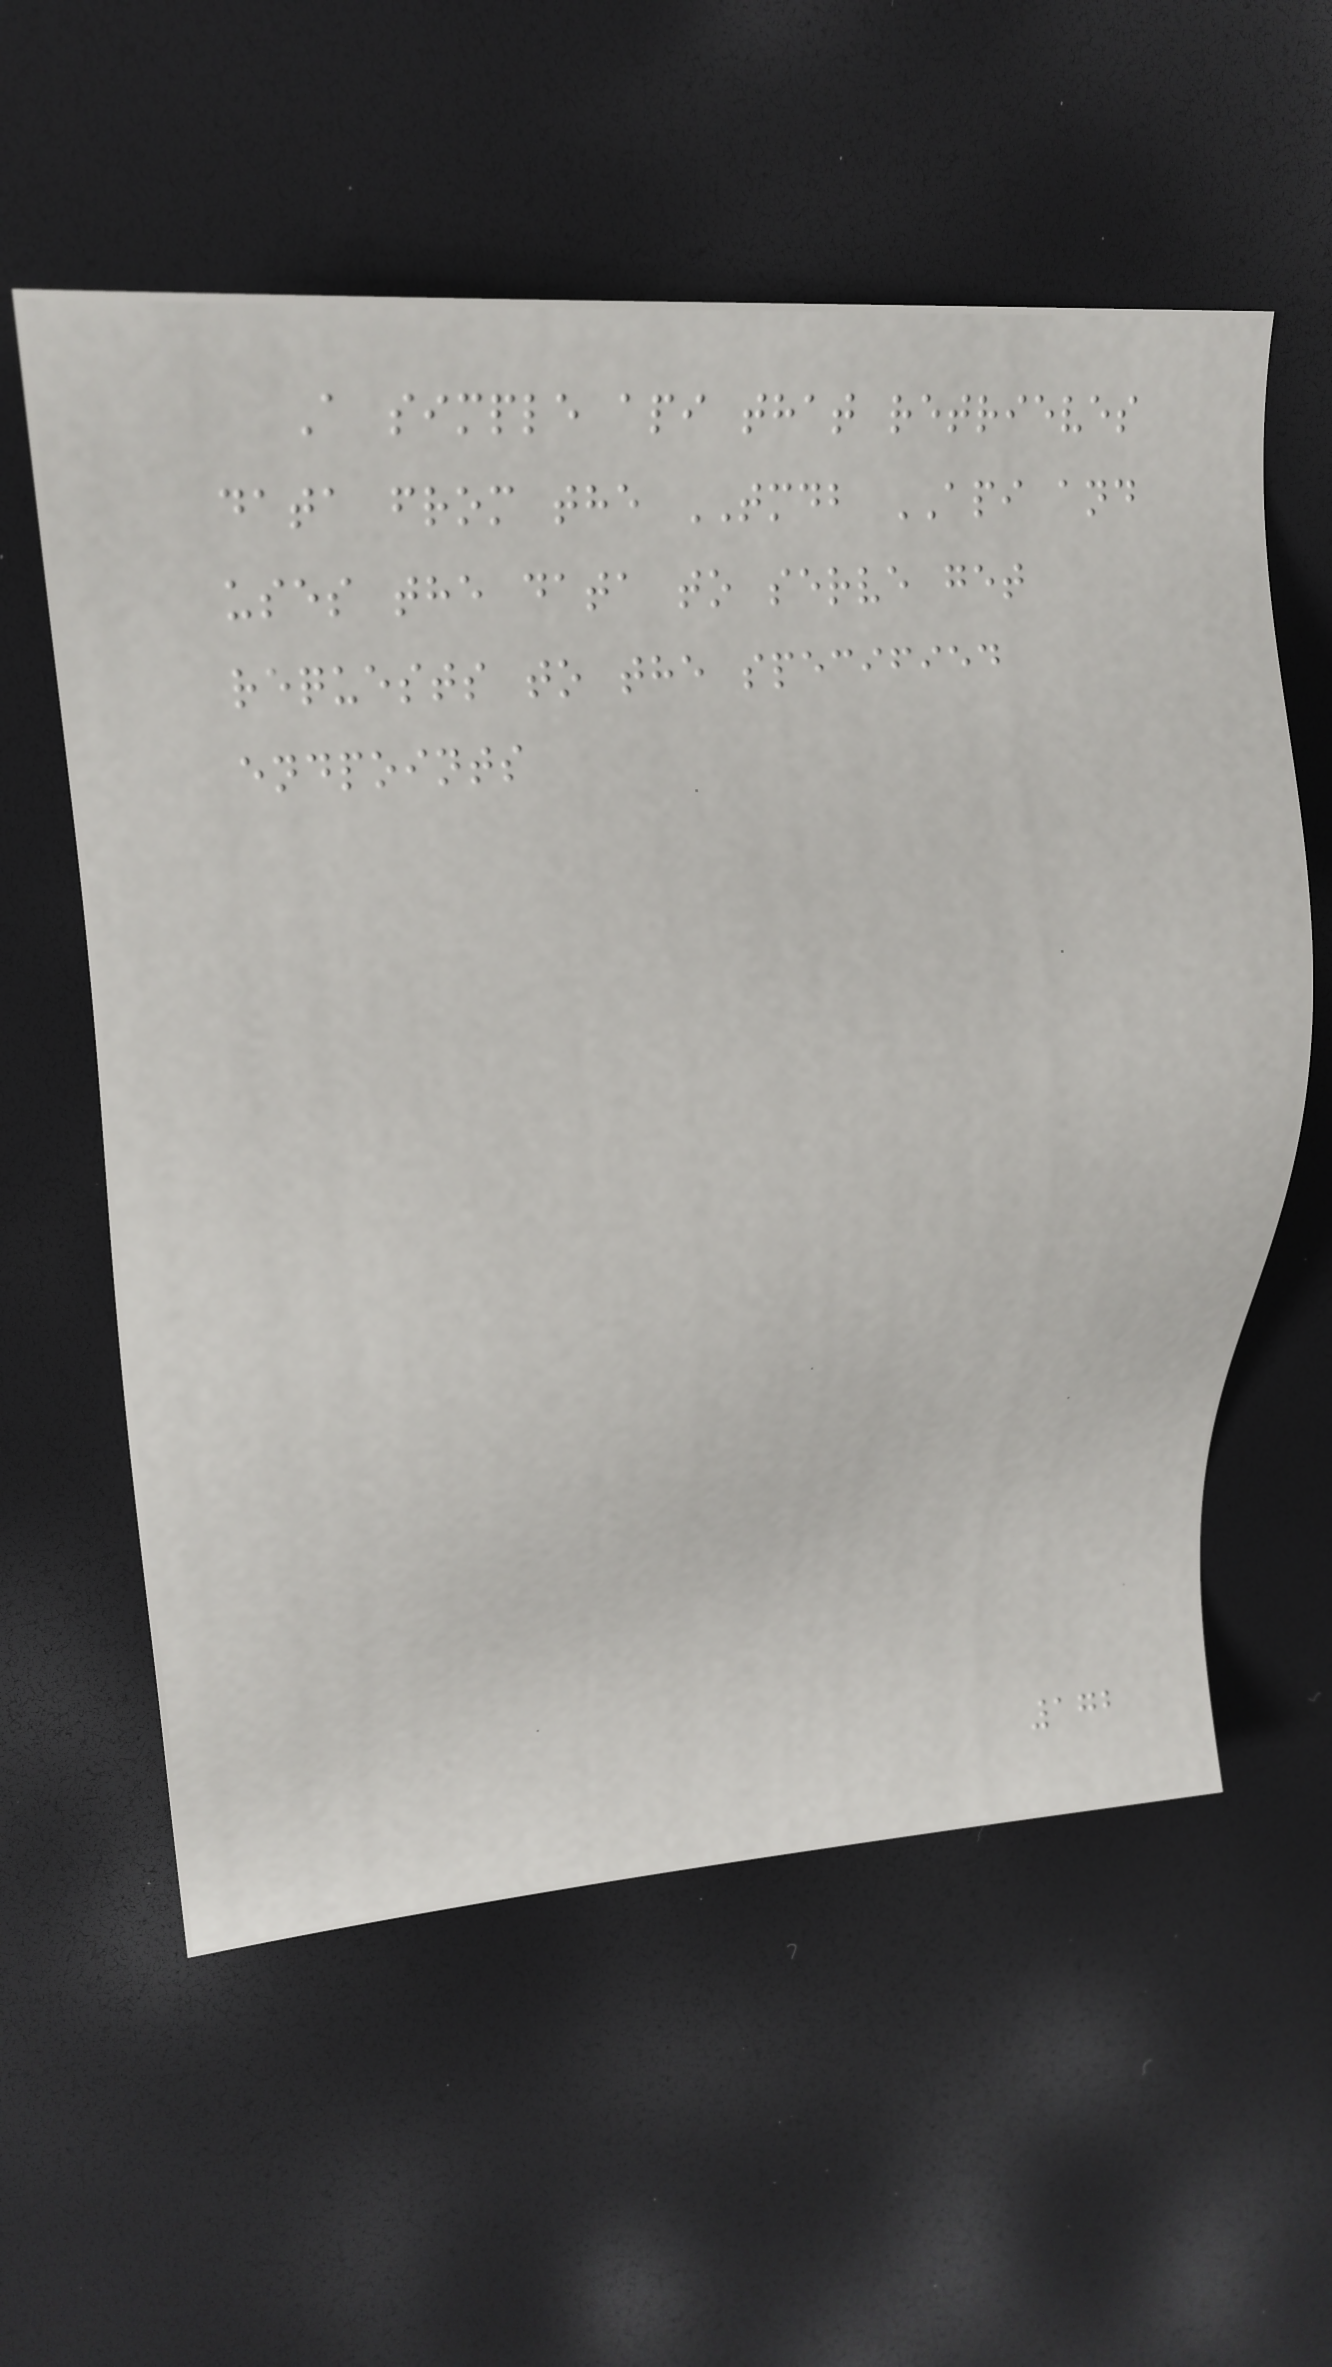A simple api that retrieves
data from the TMDB API and
uses the data to serve get
requests to the specified
endpoints
172
